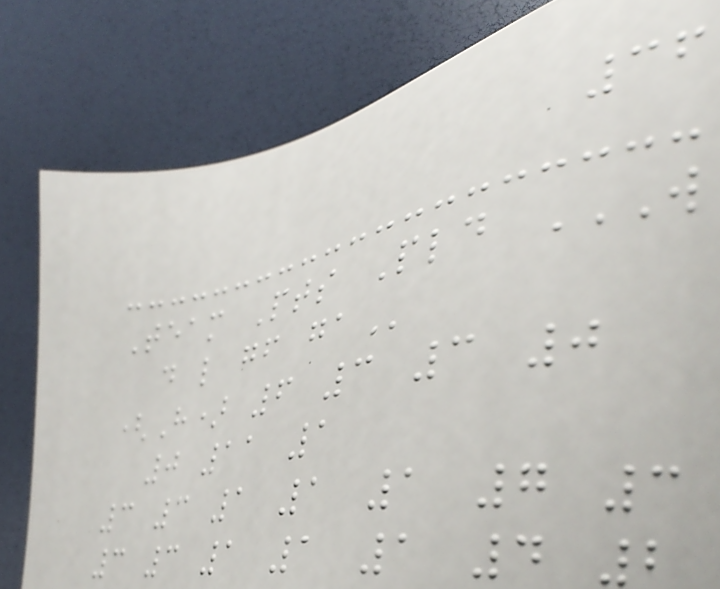36
Team Pts Pld W
D L GF GA
(H) 6 3 3 0
0 11 1
3 3 1 1 1 7 3
3 3 1 1 1 4 2
